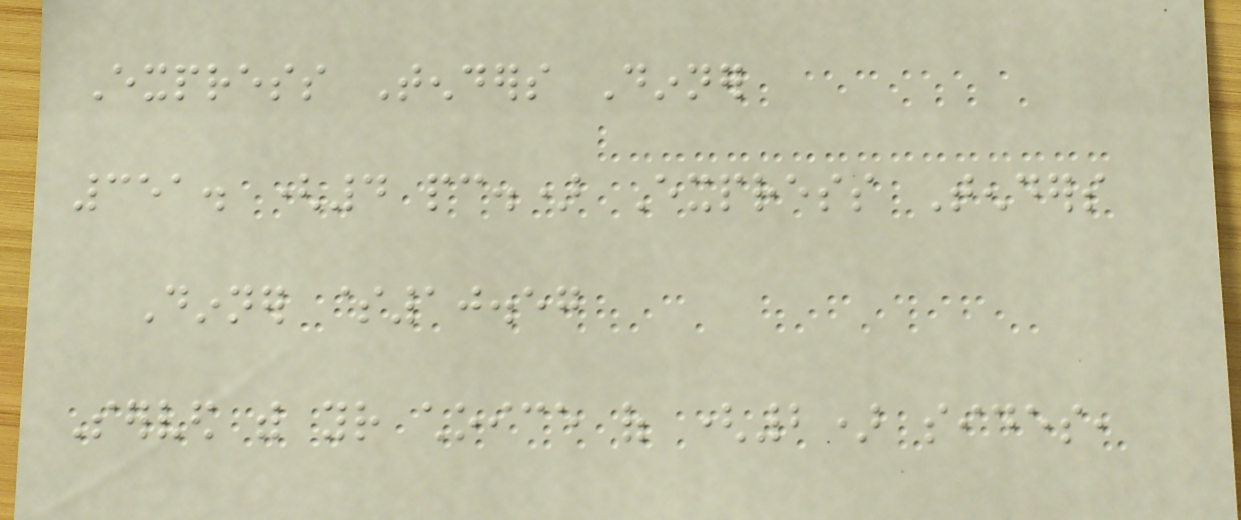Express Tenders Dinner
351. (4 pc.) Express Tenders
Dinner $10.57
Served with your choice of (2) sides,
